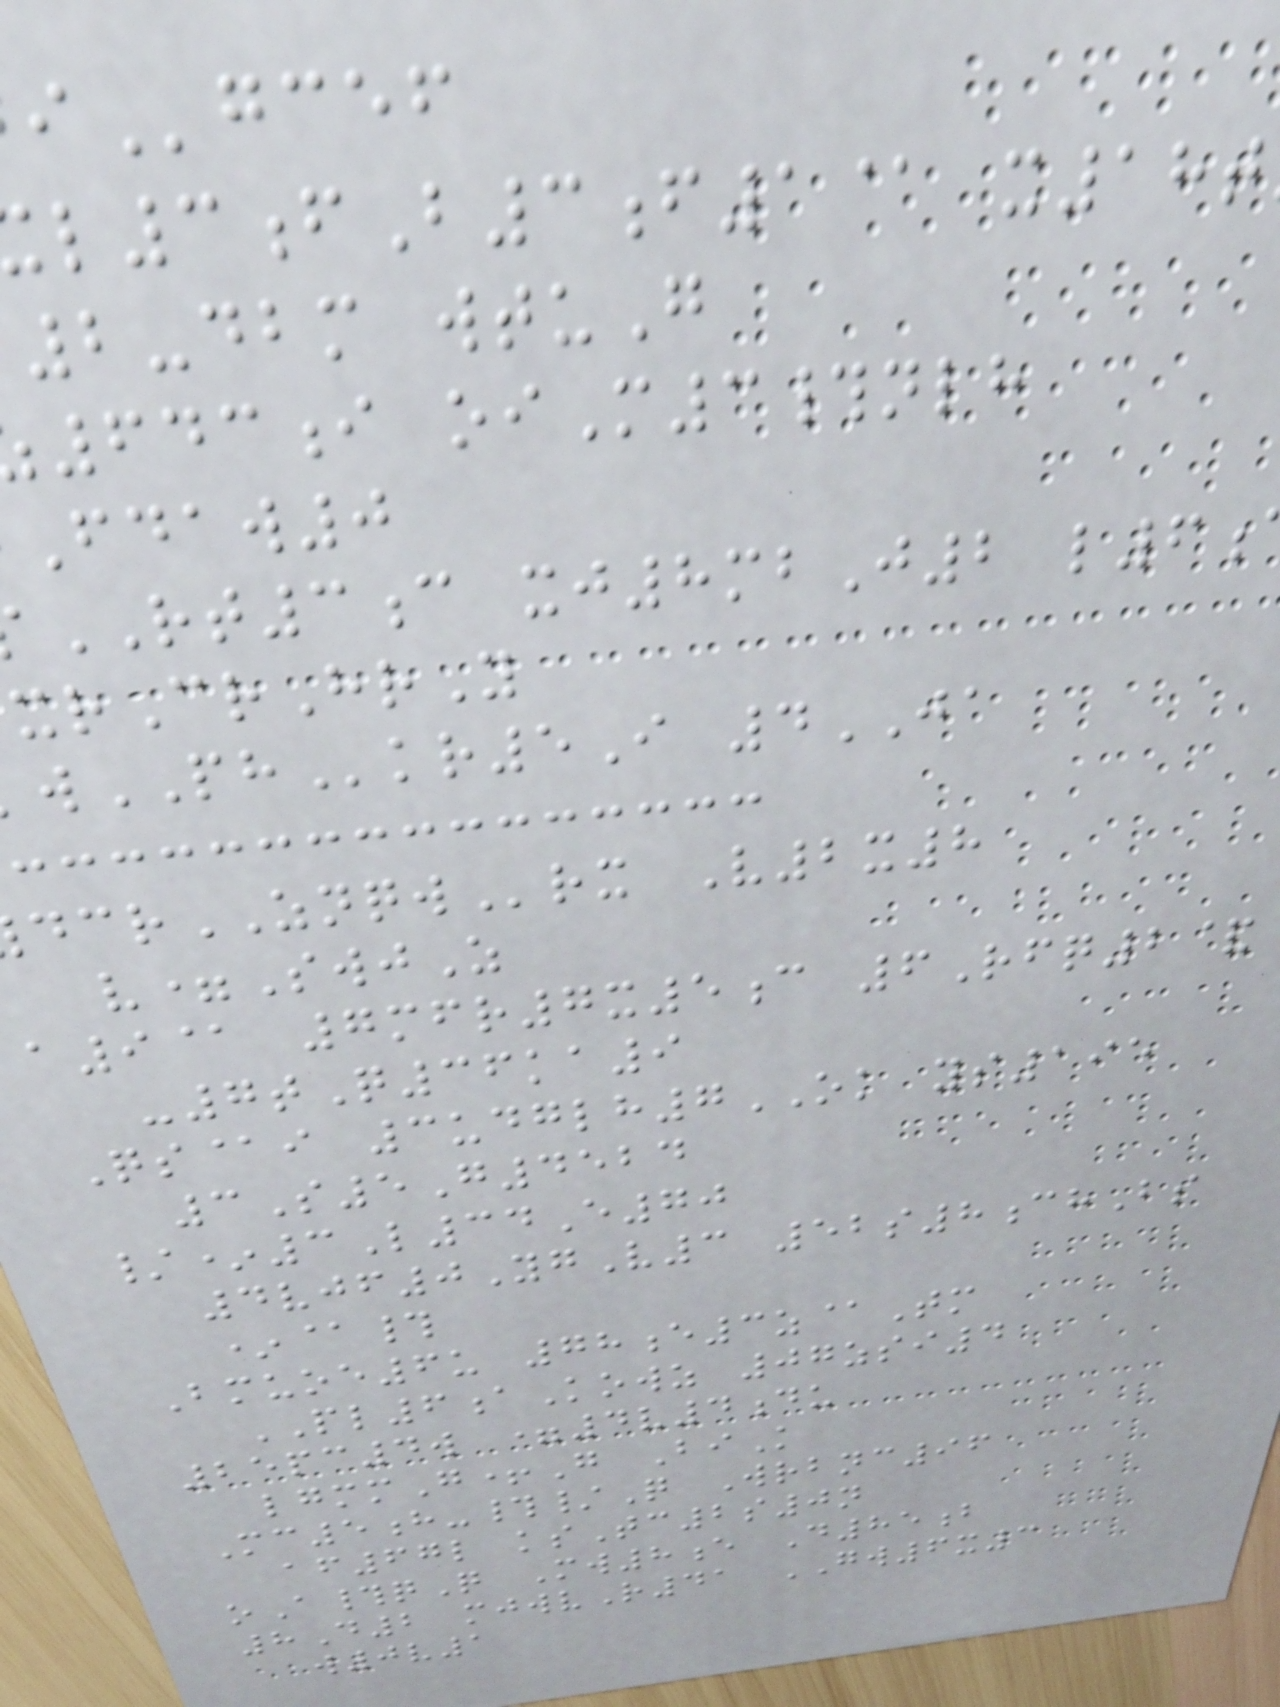gcef
3fB3f1@ x18t
2-dbm wtuG
643i oiM3#nlh
Fdaw0
RT3c xj8mbJ2 l6
xrCrHrY
wPHkr5I 4JA
rZNQWrx V2x8
v=SwjZ
a9@ 7mfr7x5c 6Rfq2&
-7tQ36ka9
Qs@i 3udglh7OK ys195
3S5G4524
/*3L34E70
4vjf0YgV3 52s8chBs
*@#
Bmuoe6u 78e3z@Tm
PL6aKowz 07zsi4
25pc4w =4v4du
lgmmG+G BiK
Mc5h-#/Q Wrbnc96
af67l ksTc2s0n
oA#qQ Mw8e D85b
8D2 mjwvR41 GW6x3
w0v1
